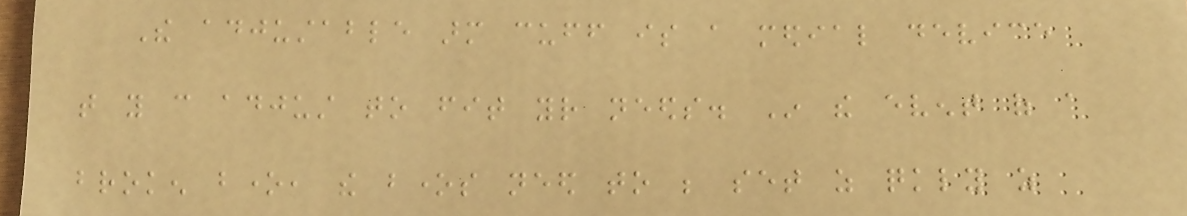The adjustable arm cuff is a medial device
that you can adjust to fit your needs. In the event of a
broken bone, the bones need to be set as quickly as
